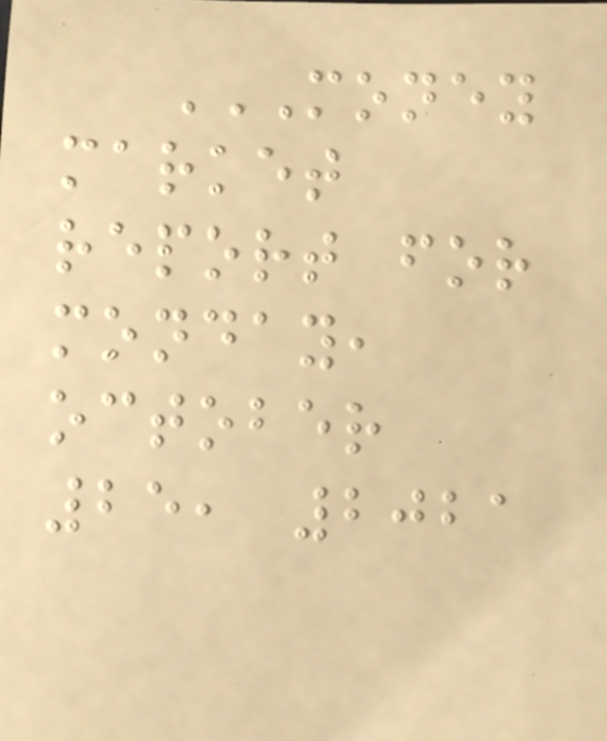MONEY
MARKET
REPORT FOR
MONDAY,
OCTOBER
25, 2021
